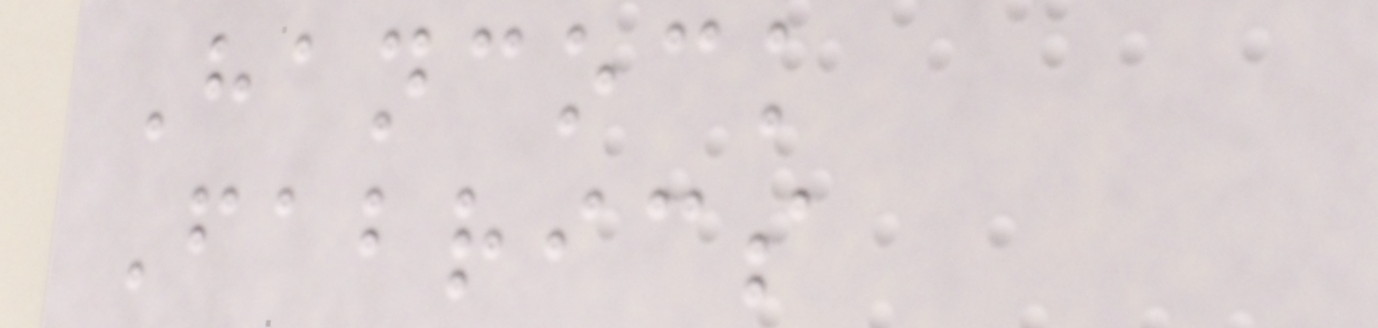Hancock
Fabrics
